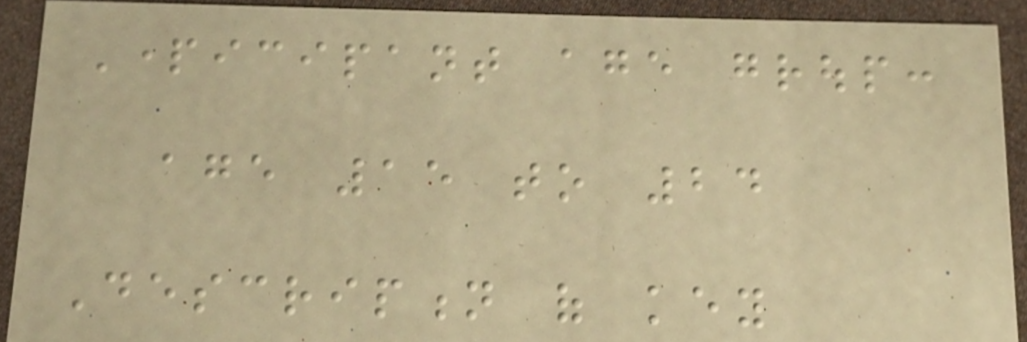Participant age group:
age 15 to 24
Description of key
